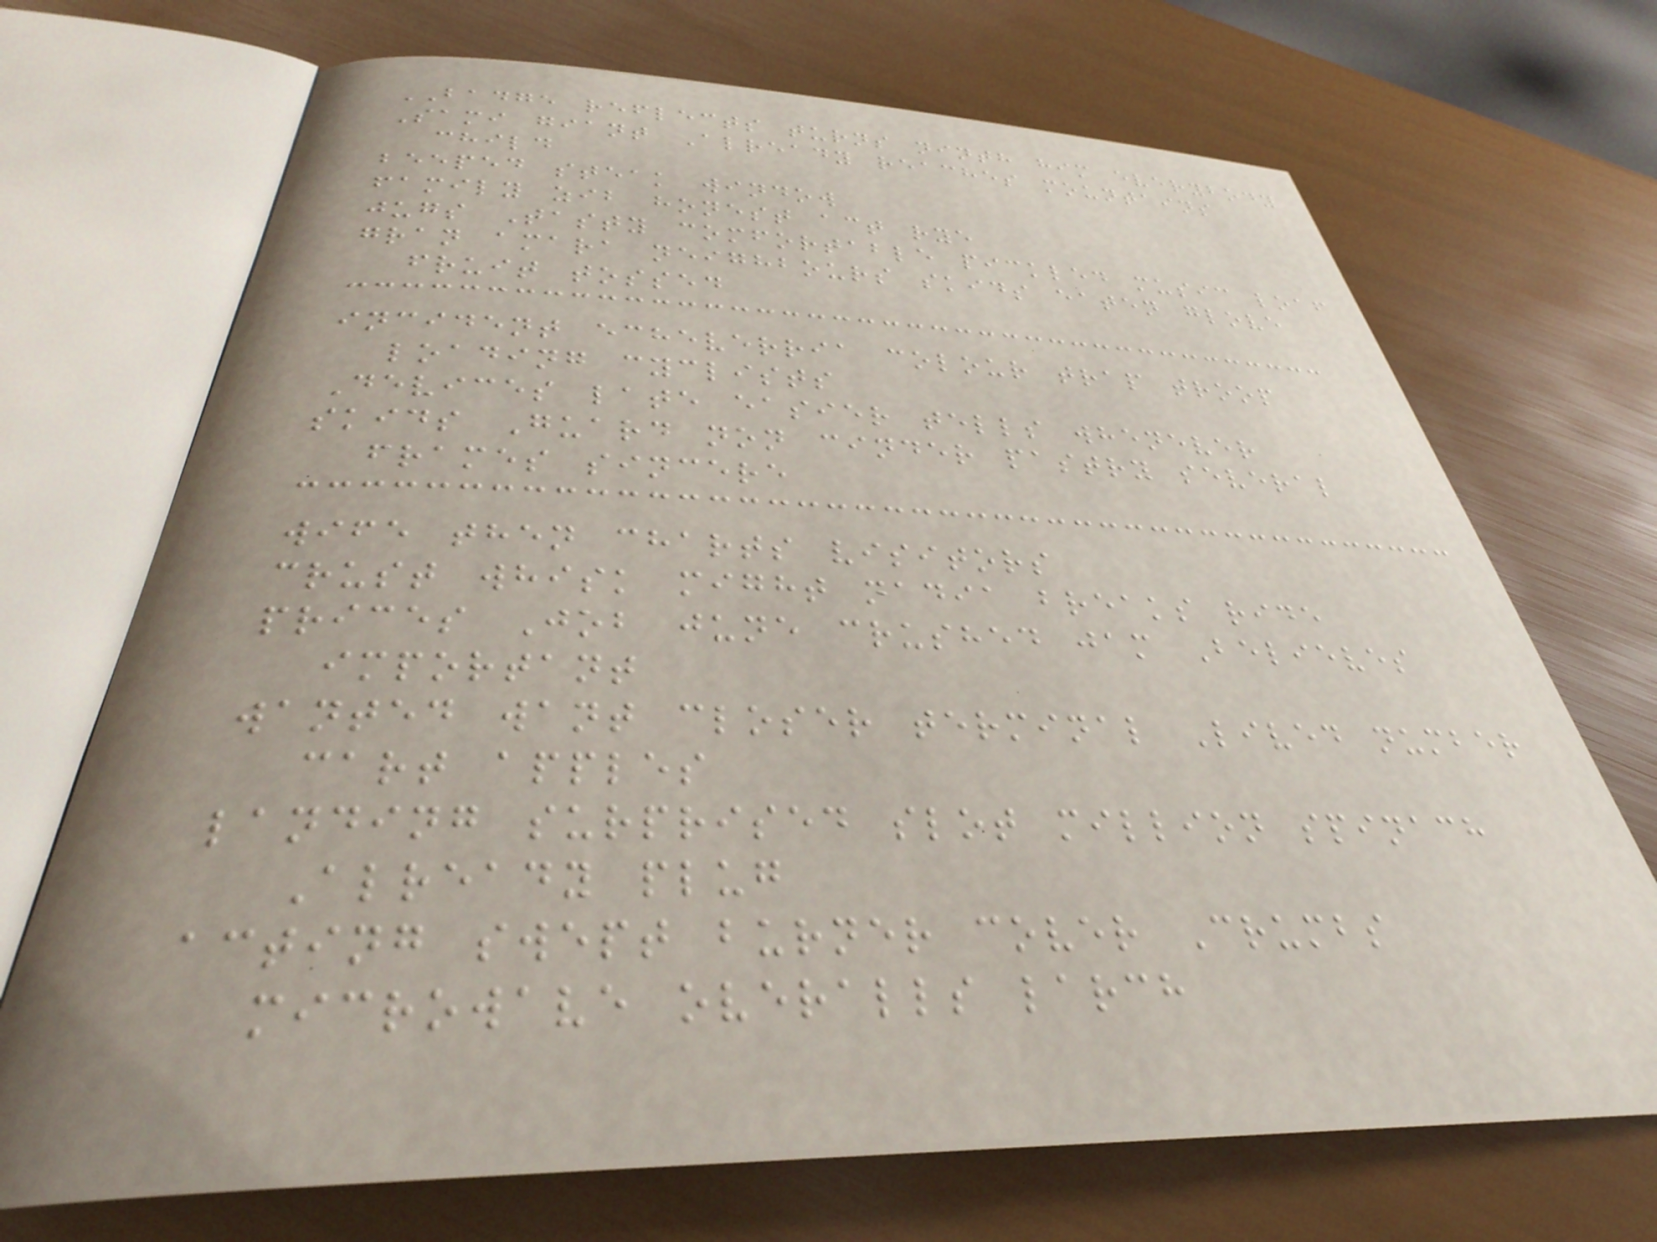BADGE reflects turns ninth him everybody
Sami giant Already reaches mountains
child
beeped steak window
family zib honest act rye
jugs Tasty comfortable pickled music loaf
gran amara neighbours skids eaten glove
fruit tossed
incident echeverria colour trap troop
loading cyclists
Devices late easier tells whenever
skids Guard non cinder pastry several
frames sincere
wife then charts visitors
crust whisk might nadia breaks ride
prices Job june crushed jam Believes
important
wanted want closer terminal Lived number
cart apples
landing surprised slot million spinach
Already plug
acting swept burner cover Crumbs
microwave overalls larch
